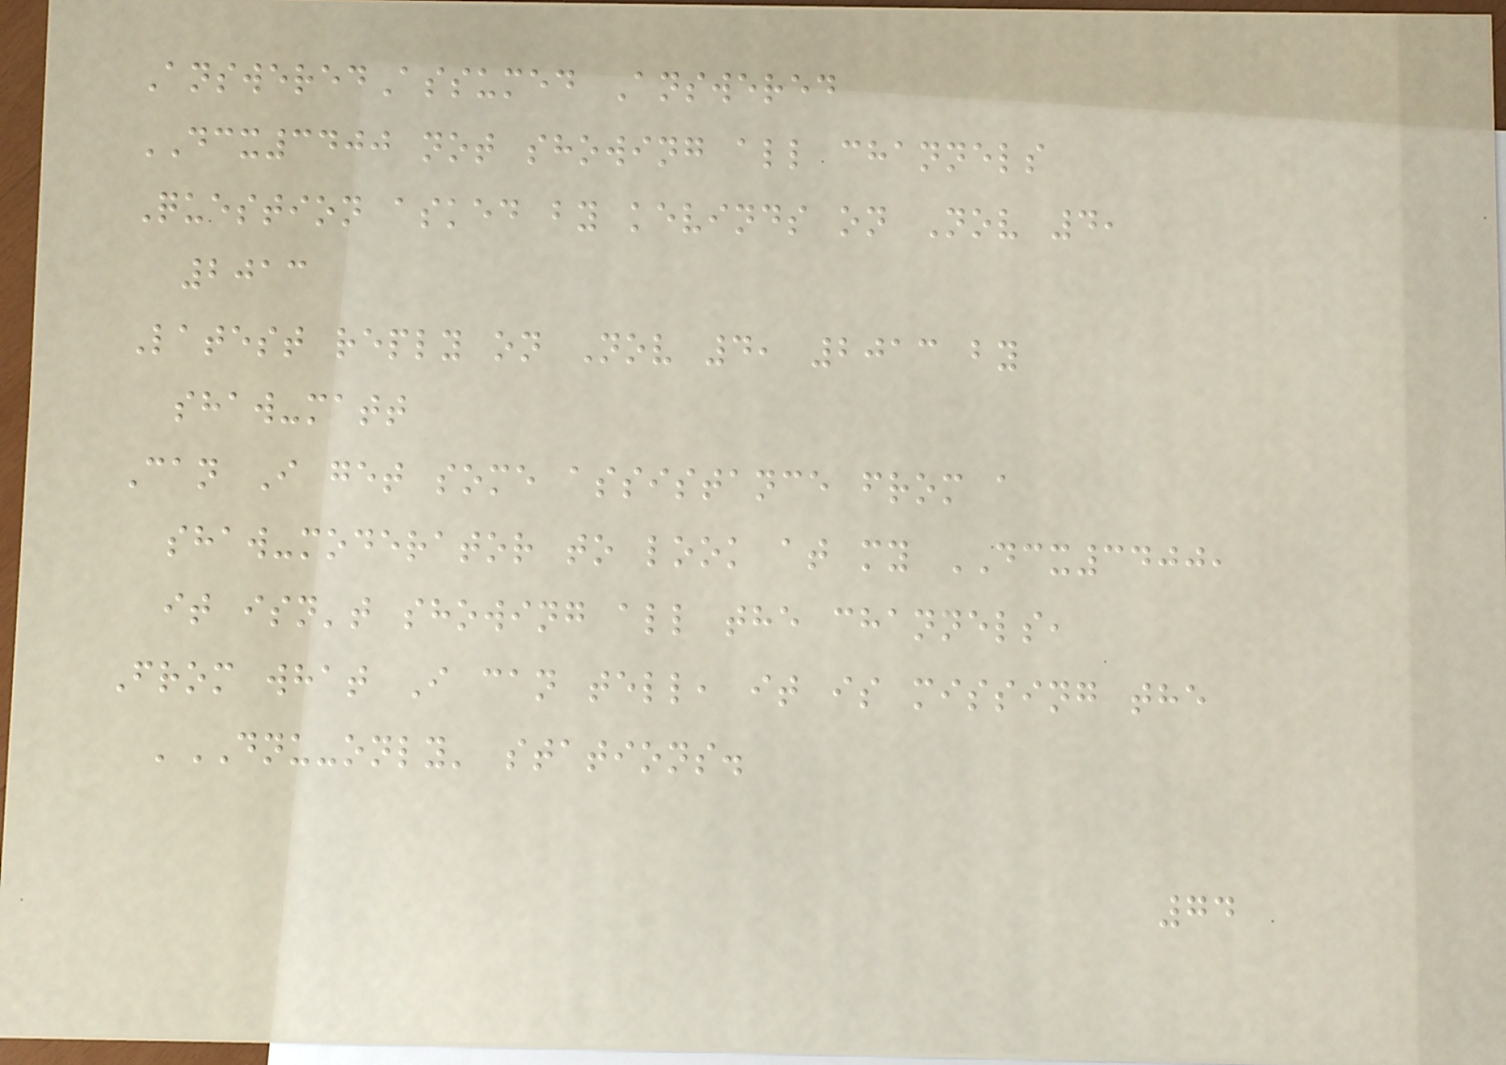AnsweredAssumed Answered
DCX3400 not showing all channels
Question asked by kevinds on Nov 4,
2013
Latest reply on Nov 4, 2013 by
shaw-matt
Can I get some assistance from a
shaw-moderator to look at my DCX3400,
it isn't showing all the channels,
From what I can tell, it is missing the
'DNU-only' stations.
74
